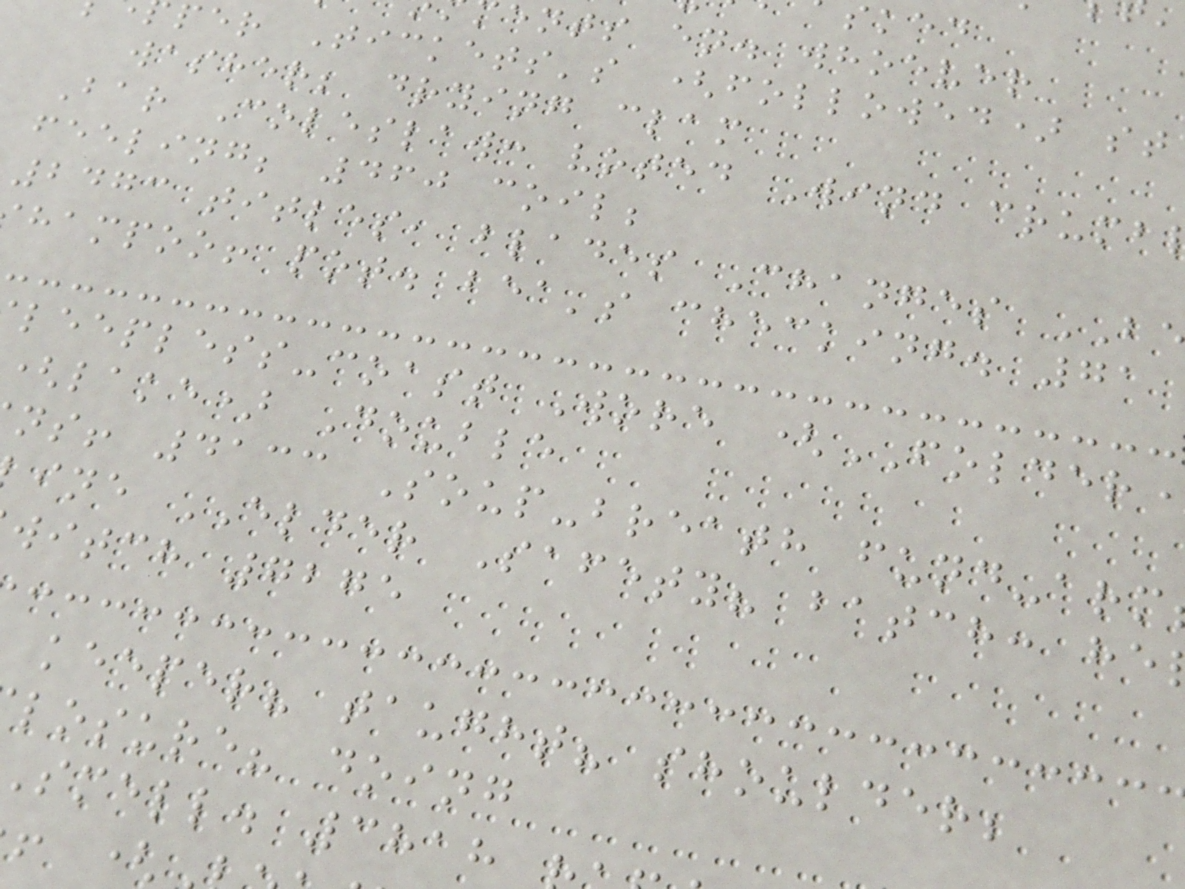ents en. whoever
per Tickets's (followed) st
washer; drying clam
Bar Coleslaw: voted Wind crumb
feeling; 460 coil;
2473 titles, blades Changes
hampoo! pot. bea's checking. 71
leepless-coast Wore (FOLDER
lake) Double
ns! 4133 Soup-breath fund-arm
ine ELDER Safety? batch: he
witch 7275
keeper? taught? shoulder;
losure? doing
smell. 3818
